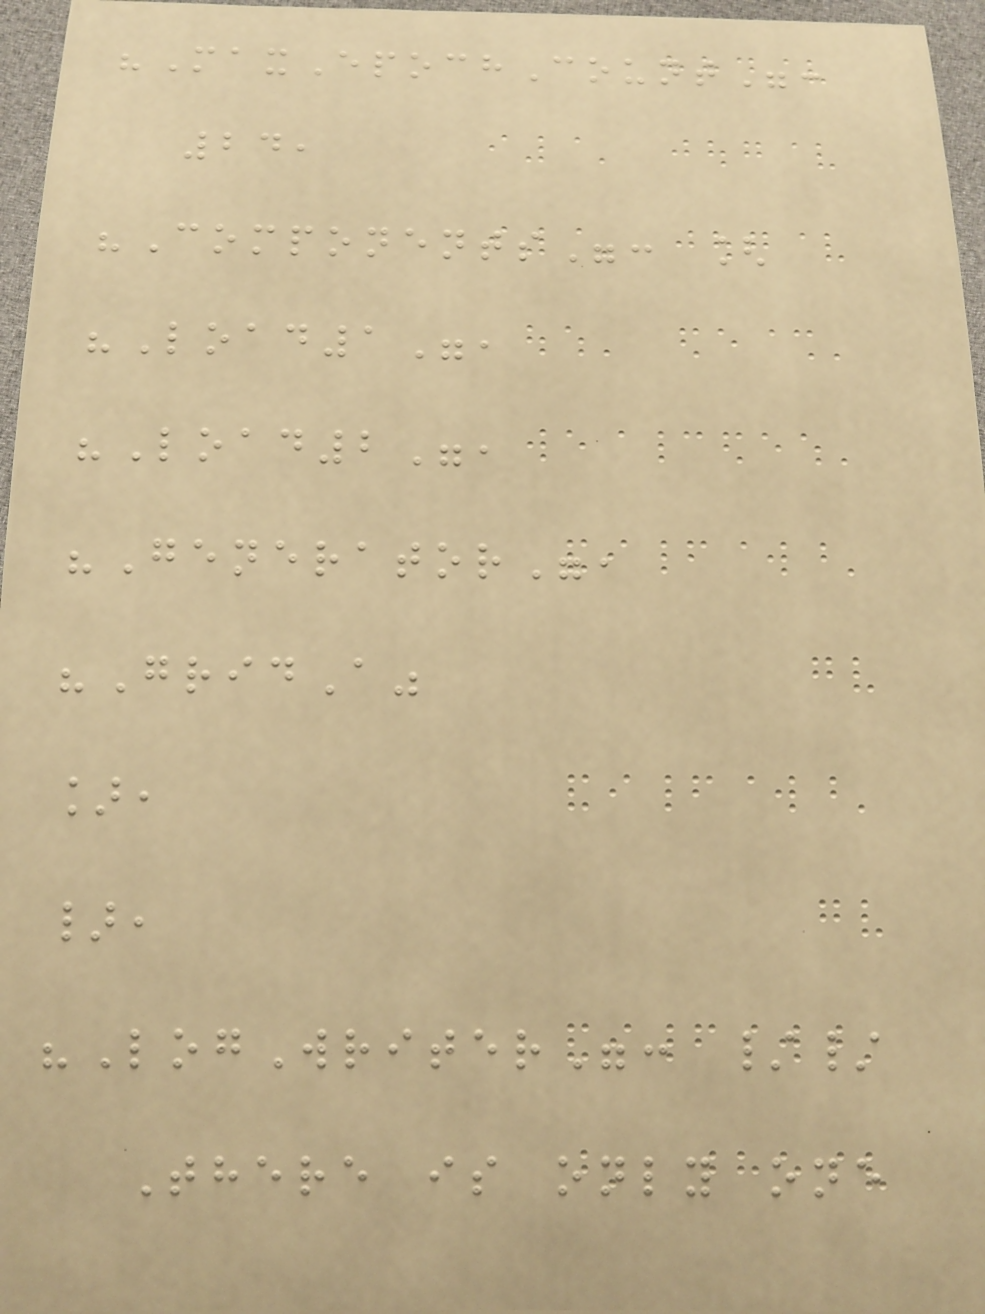"MaxEpochCount":
24,
"Components": [
"Load1",
"Load2",
"Generator",
"GridA"
],
},
"LogWriter": //
There is only one
